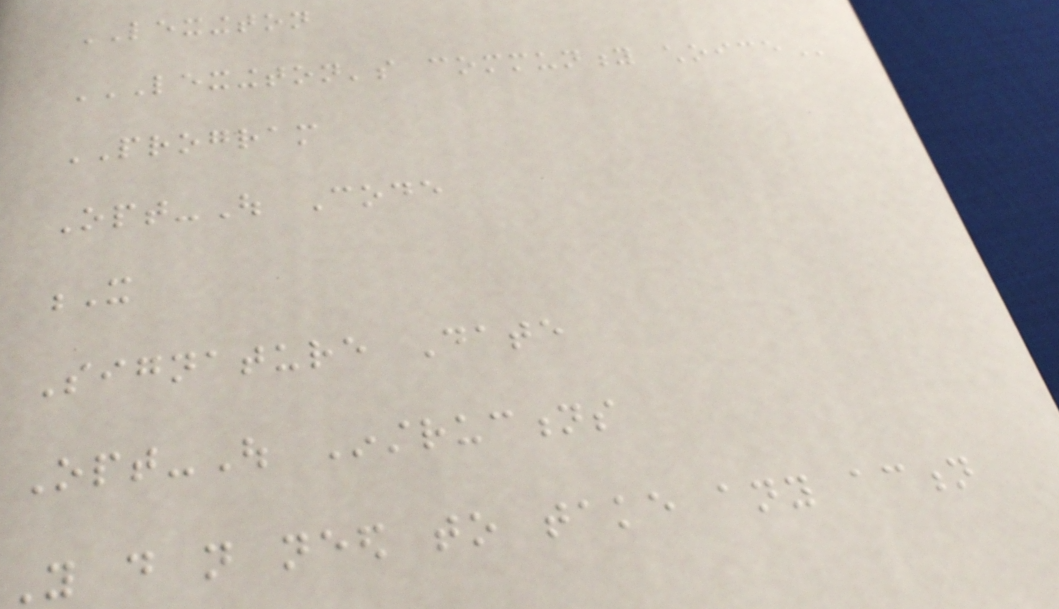LEXINGTON
LEXINGTON'S COMMUNITY CHOICE
PROGRAM
Opt-Out Code
X
Signature Date
Opt-Out Instructions
You do not need to take any action
